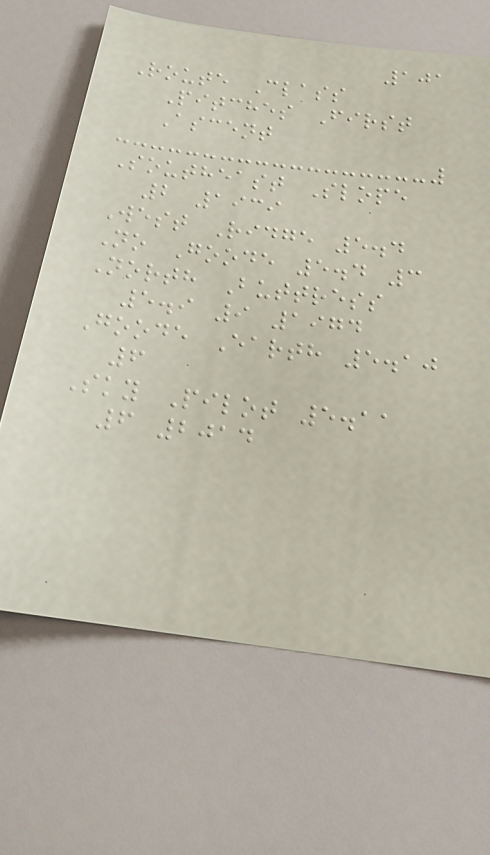101
Route Class
Pitches First
Ascent
Southeast Slope
2 1939
West Ridge 5.4
No Goode 5.4 3
North Buttress
5.9 9 1974
Goode Earth 5.10
6
Sky Pilot 5.11
6 2014
